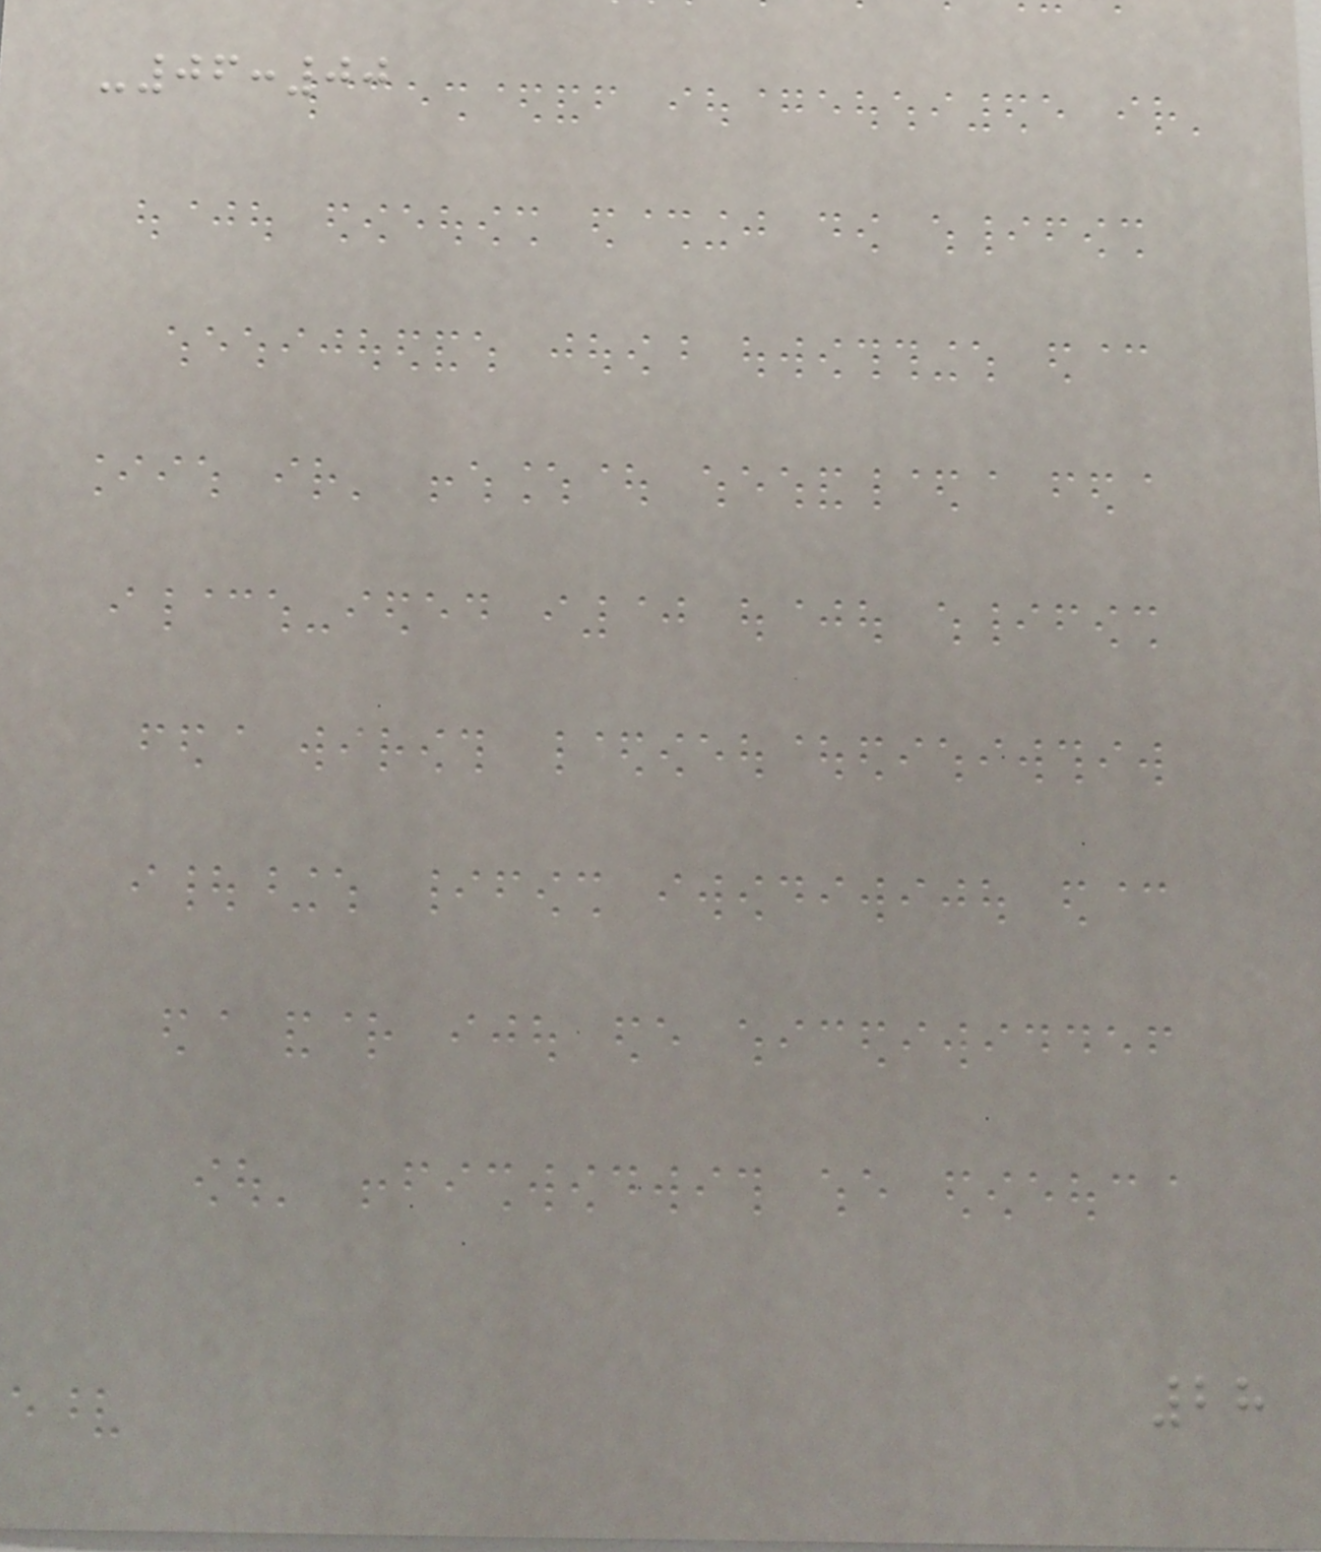-06:00
28
